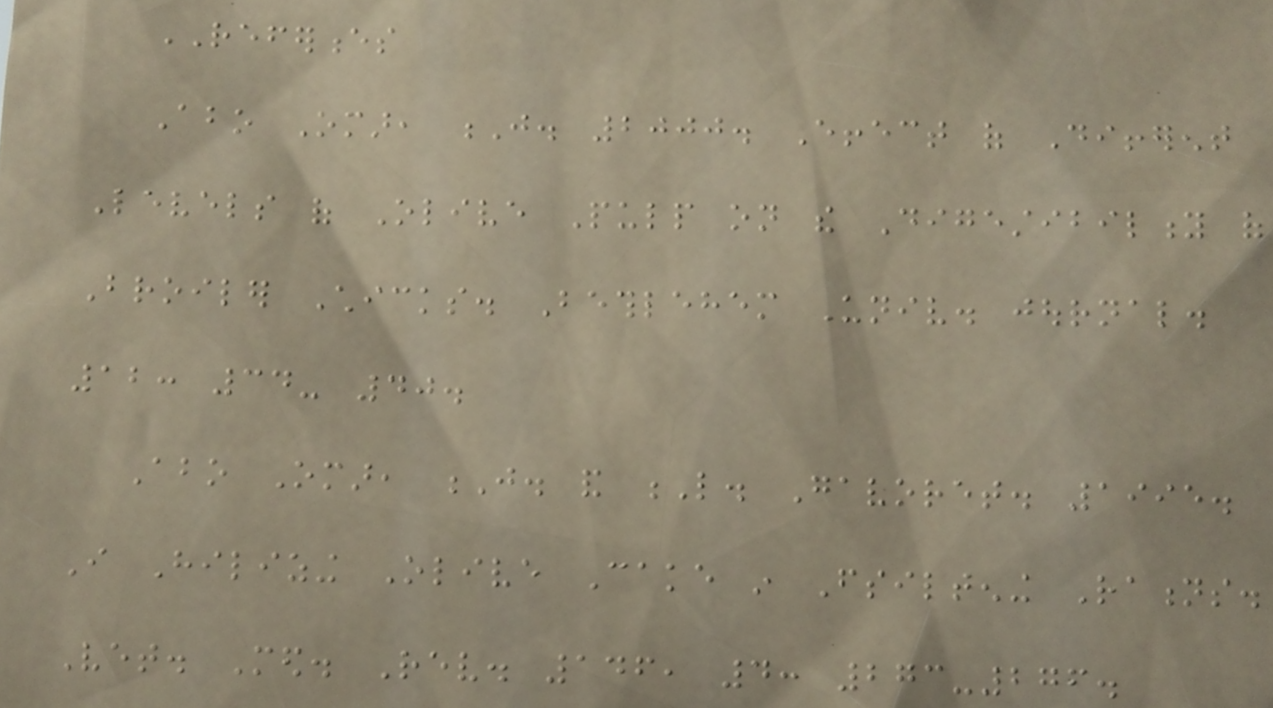REFERENCES
Abo Omar, J. 2000. Effect of Different
Levels of Olive Pulp on the Digestibility of
Broiler Chicks. Bethlehem Univ. journal.
12: 34- 40.
Abo Omar, J. and L. Gavoret. 1995.
I Hilizing Olive Cake in Fsiltening Rations.
Vet. Med. Rev. 146, 4: 273-276.
